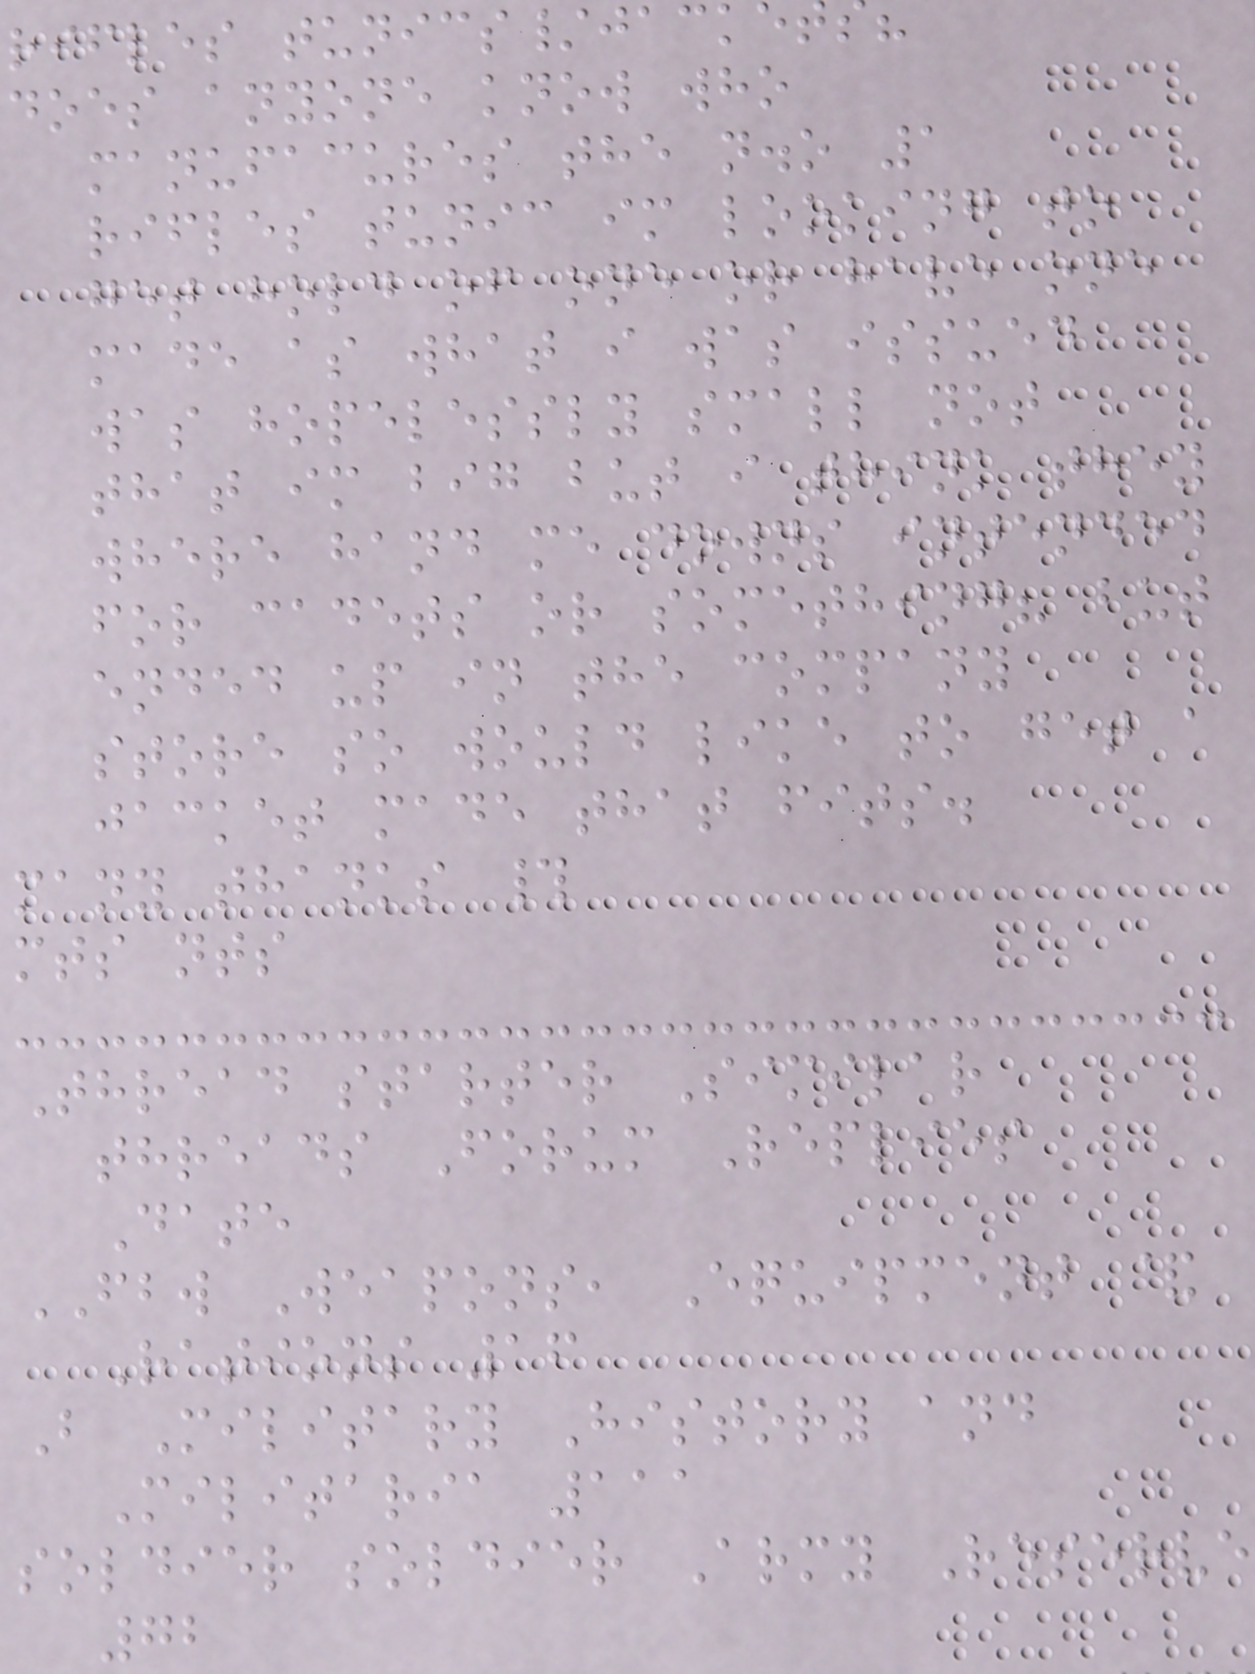rifles tunics/jack
does anyone know who
manufacures the n.o 1
rifles tunic im looking to
get hold of one or have one
made as what i was issued
was hopelessly small not
that im big but i think they
where hand me downs intended
for cadets or something? but
ended up in the company
store so would like to get a
jacket made that fits.
many thanks #
mts nts
Thread starter Similar
threads Forum Replies
Date
FBW Weapons, Equipment &
Rations 16
B Military History and
Militaria 111
soldier soldier Army Reserve
72
